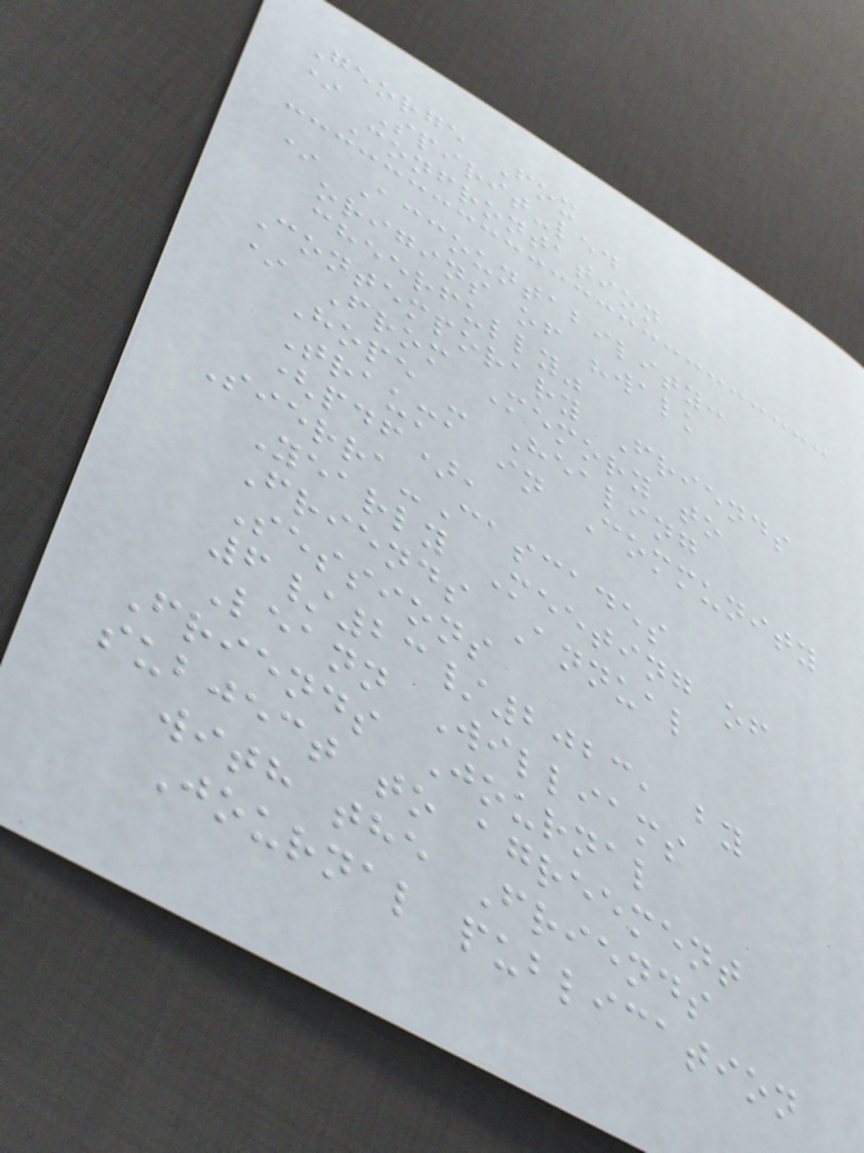George Fox
* Spirit-led
Confrontation
* Accountability:
origins of "walk
cheerfully"
Contemporary Friends
* From Memory to
Hope - Healing
Trauma in Community
(pdf),
Sierra-Cascades
Yearly Meeting of
Friends Annual
Sessions
6/23/2023, by
Leann Williams
Friends Journal
subject to agreement
with the Friends
Journal publication
